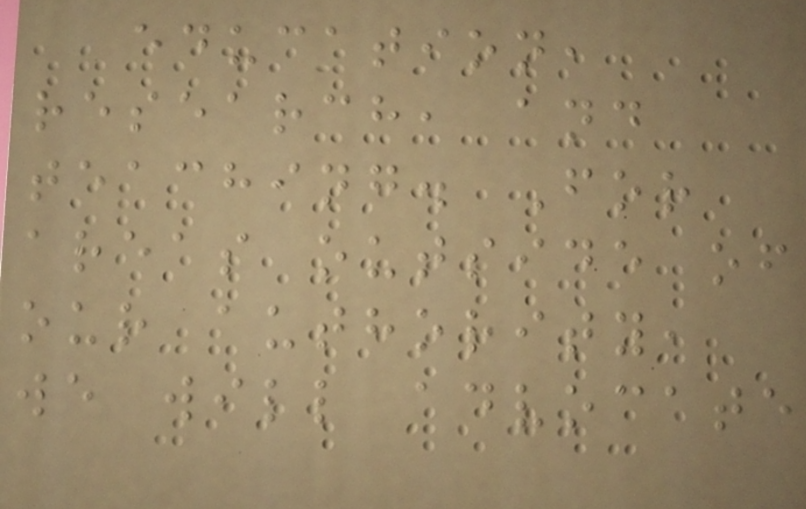education,
research, and
teaching. For
areas outside of
our authority,
we will advocate
